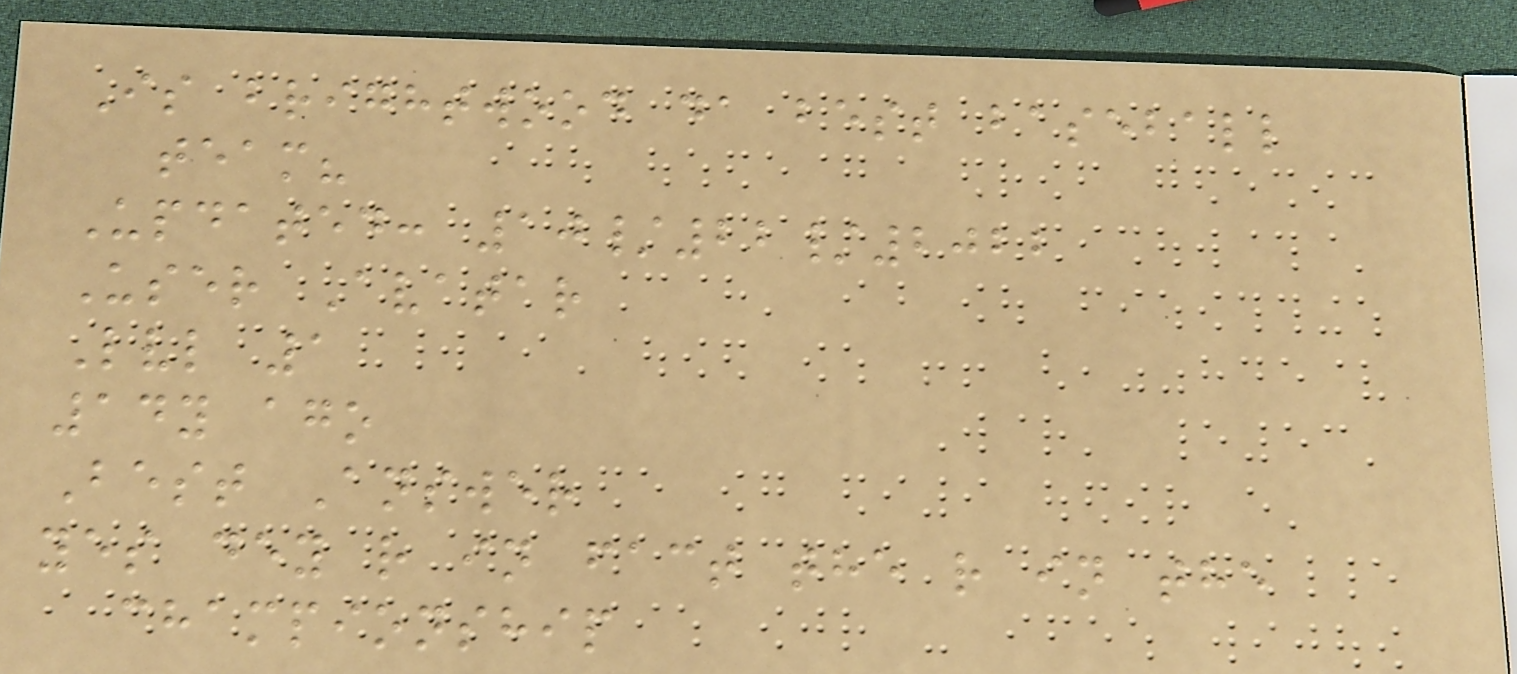Is brightwood da best baseball
team?
Updated: 10/22/2022
User Avatar
Lvl 1
14y ago
Best Answer
yes dey r in fact the r in the
championship
